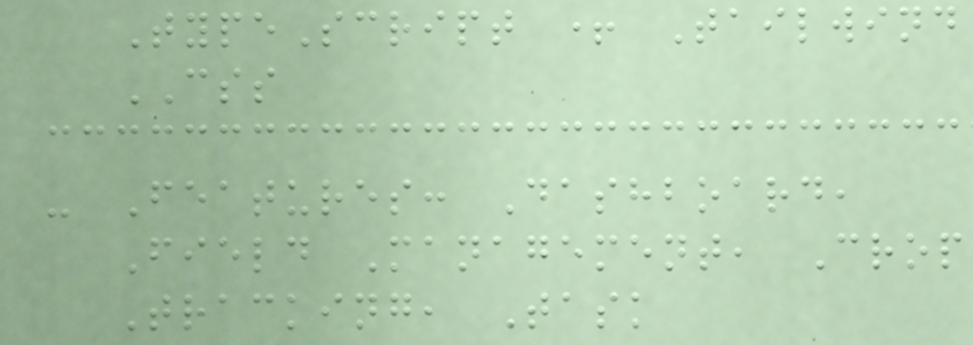TypeScript + Tailwind
CSS
- Features: Dashboard,
Field Management, Crop
Tracking, Task
